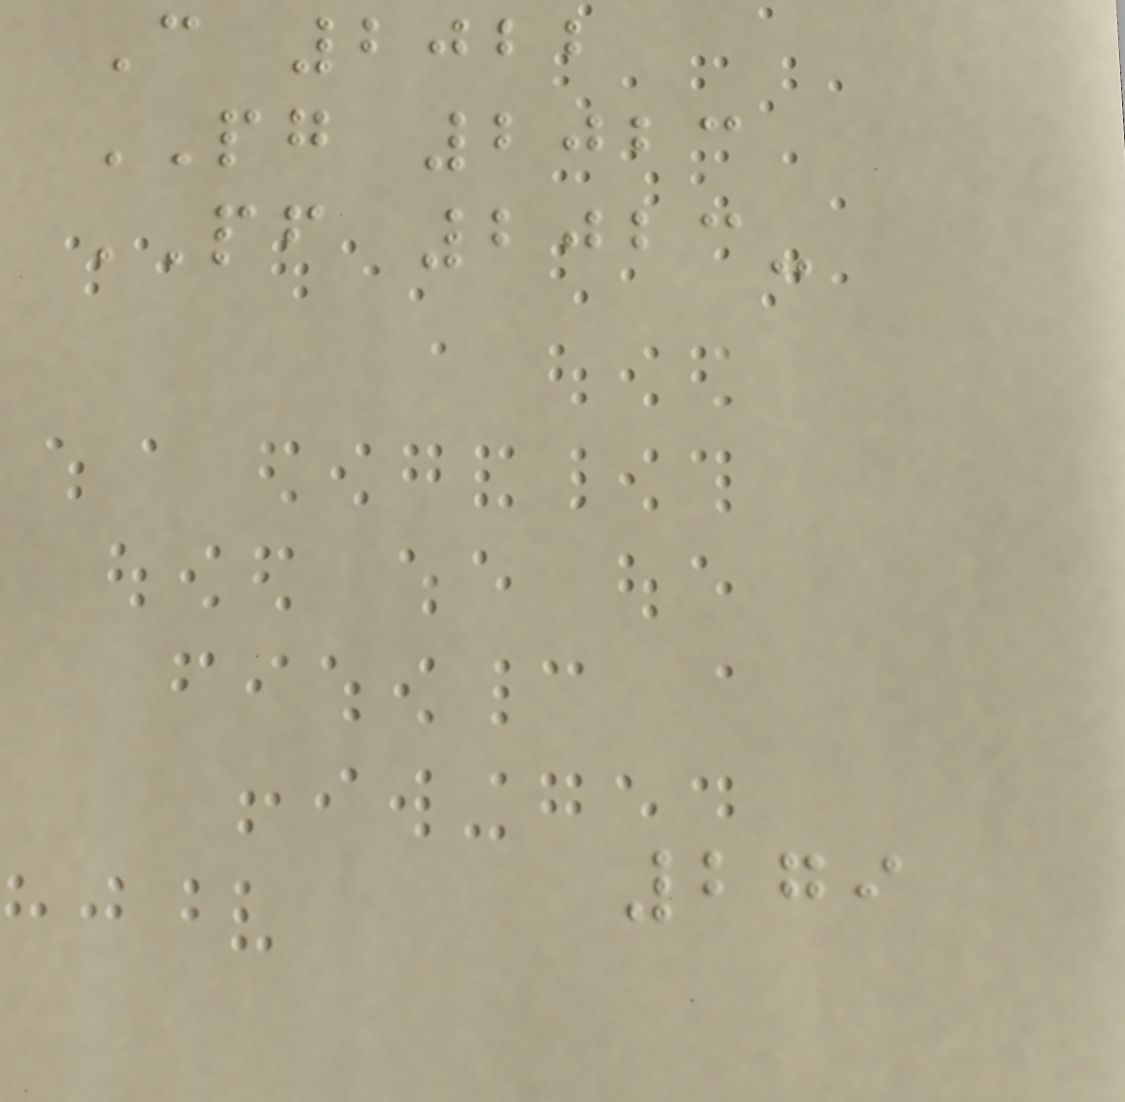C 2022
PG 2023
PF 2023-
279
